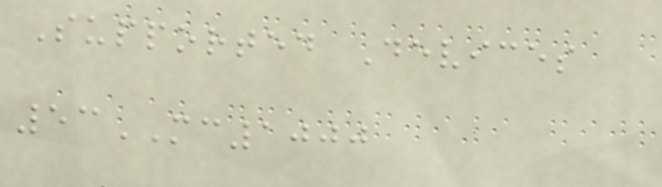Supported Devices
53MC1000
